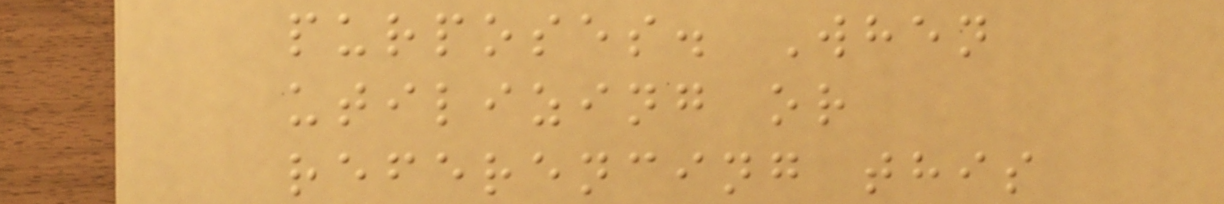purposes. When
utilizing or
referencing this
